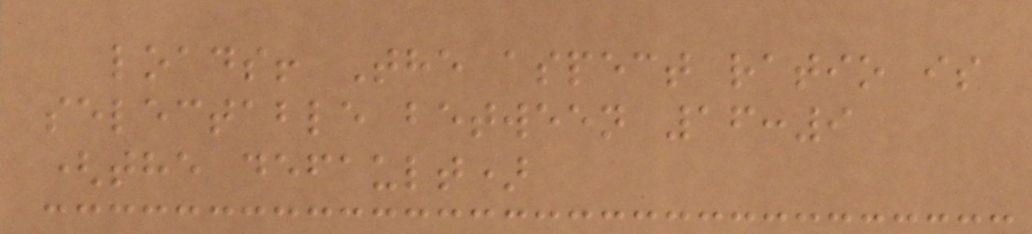loads! The aspect ratio is
selectable between 16:9
(the default)
